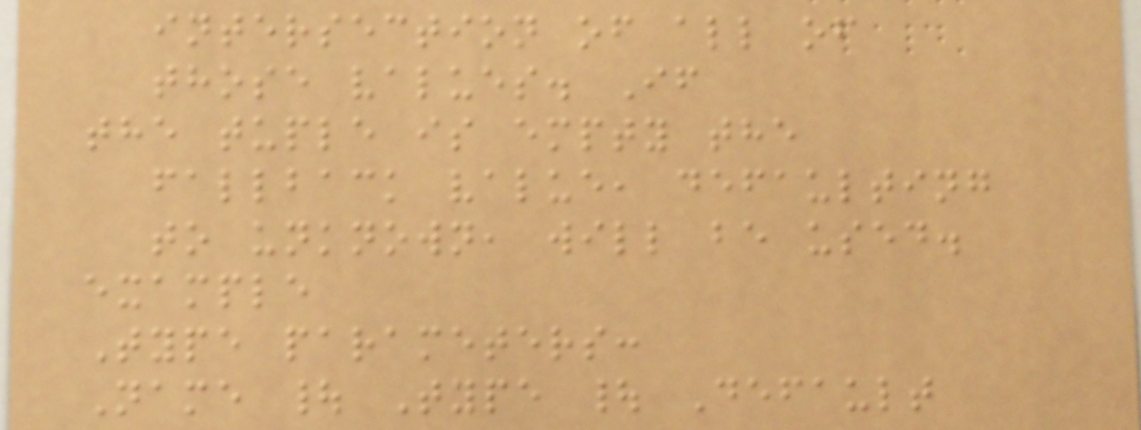intersection of all of
those values. If
the tuple is empty the
fallback value, defaulting
to unknown, will be used.
example
Type parameters:
Name | Type | Default
